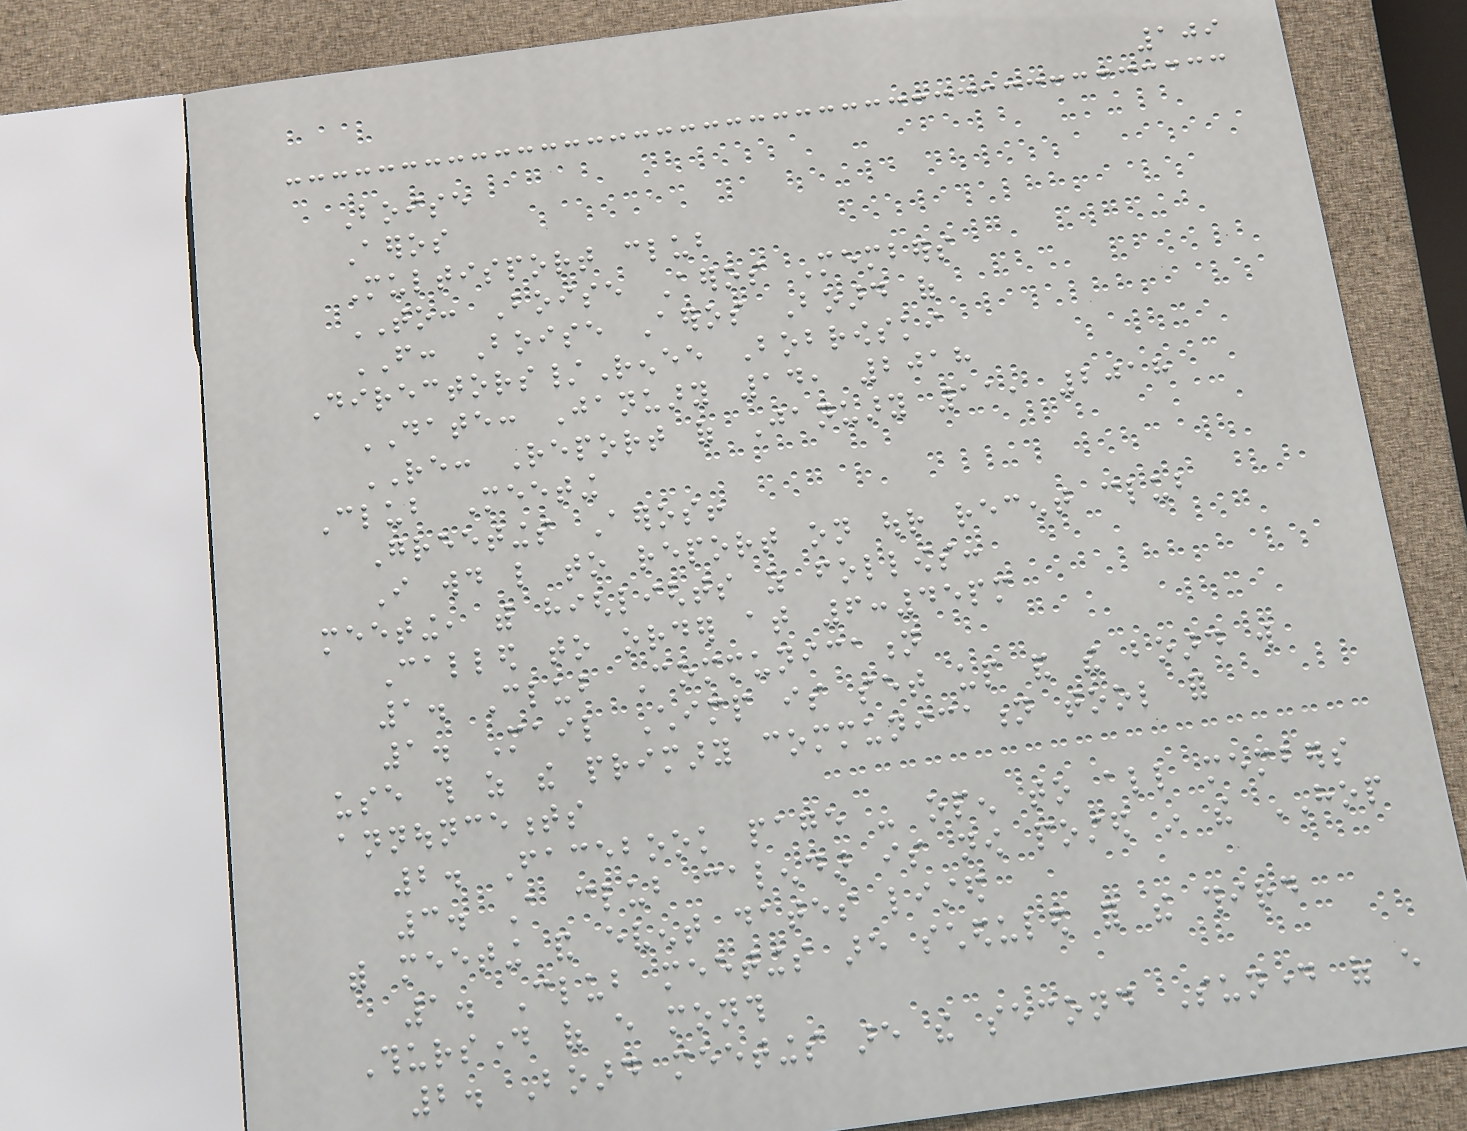109
Boise
Aeros
Multisport club
TO: Boise Aeros Members
FROM: Boise Aeros Board of
Directors/Renee Bobrowski
DATE: January 14, 2018
RE: Report of January 11, 2018
Club Meeting
Greetings Aeros!
I would like to report on our recent club
meeting, with highlights as follows:
Called to order at 6:45pm
1. Club Communication
1. Mail Chimp is set up and the board will
use this as the primary communication tool for
announcements
2. Facebook page - open to all members
3. A club calendar is now posted in the HOP
with meeting and event dates listed
1. Club meetings are scheduled for the third
Thursday of every month
2. Board meetings are the second Sunday of every
